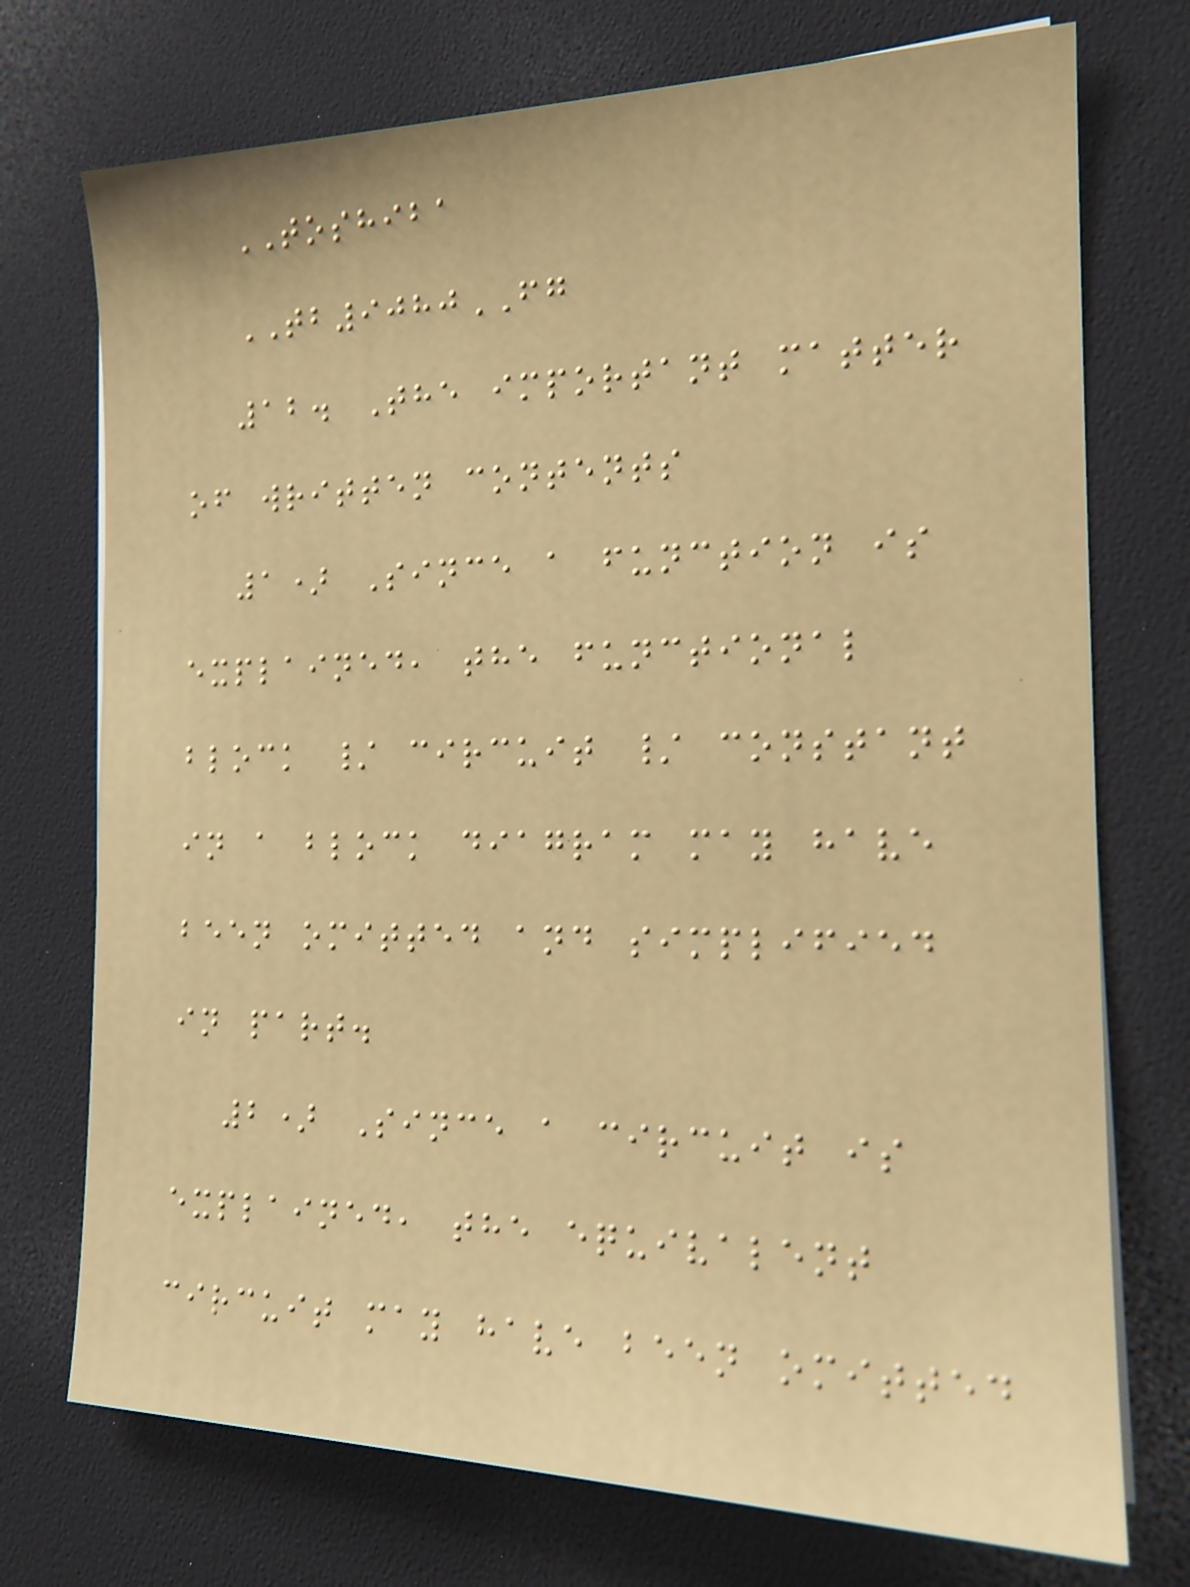TOSHIBA
TB9080FG
12. The important matter
of written contents
1) Since a function is
explained, the functional
block / circuit / constant
in a block diagram may have
been omitted and simplified
in part.
2) Since a circuit is
explained, the equivalent
circuit may have been omitted
